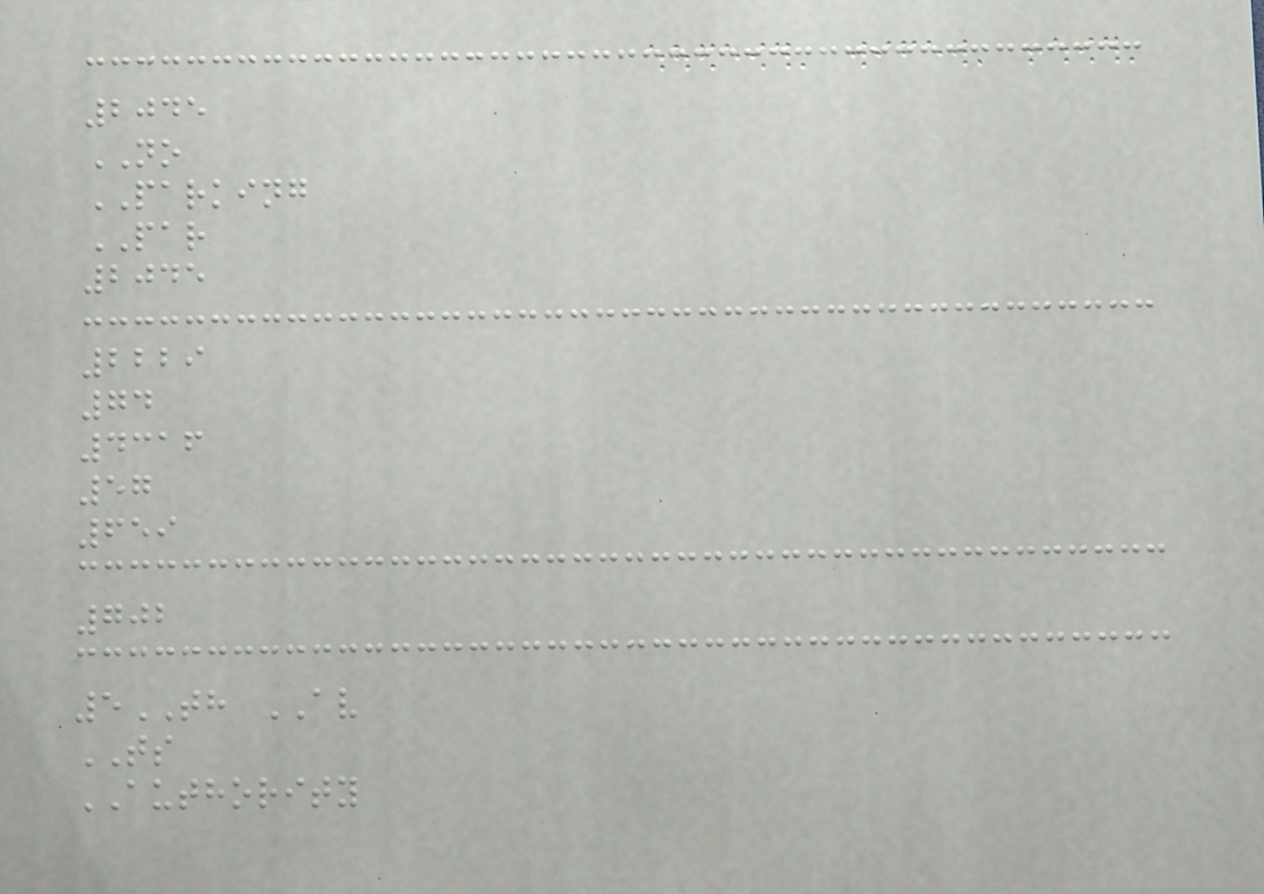2045
NO
PARKING
PAR
2045
2229
74
4316
57
659
702
5TH AV
TS
AUTHORITY
